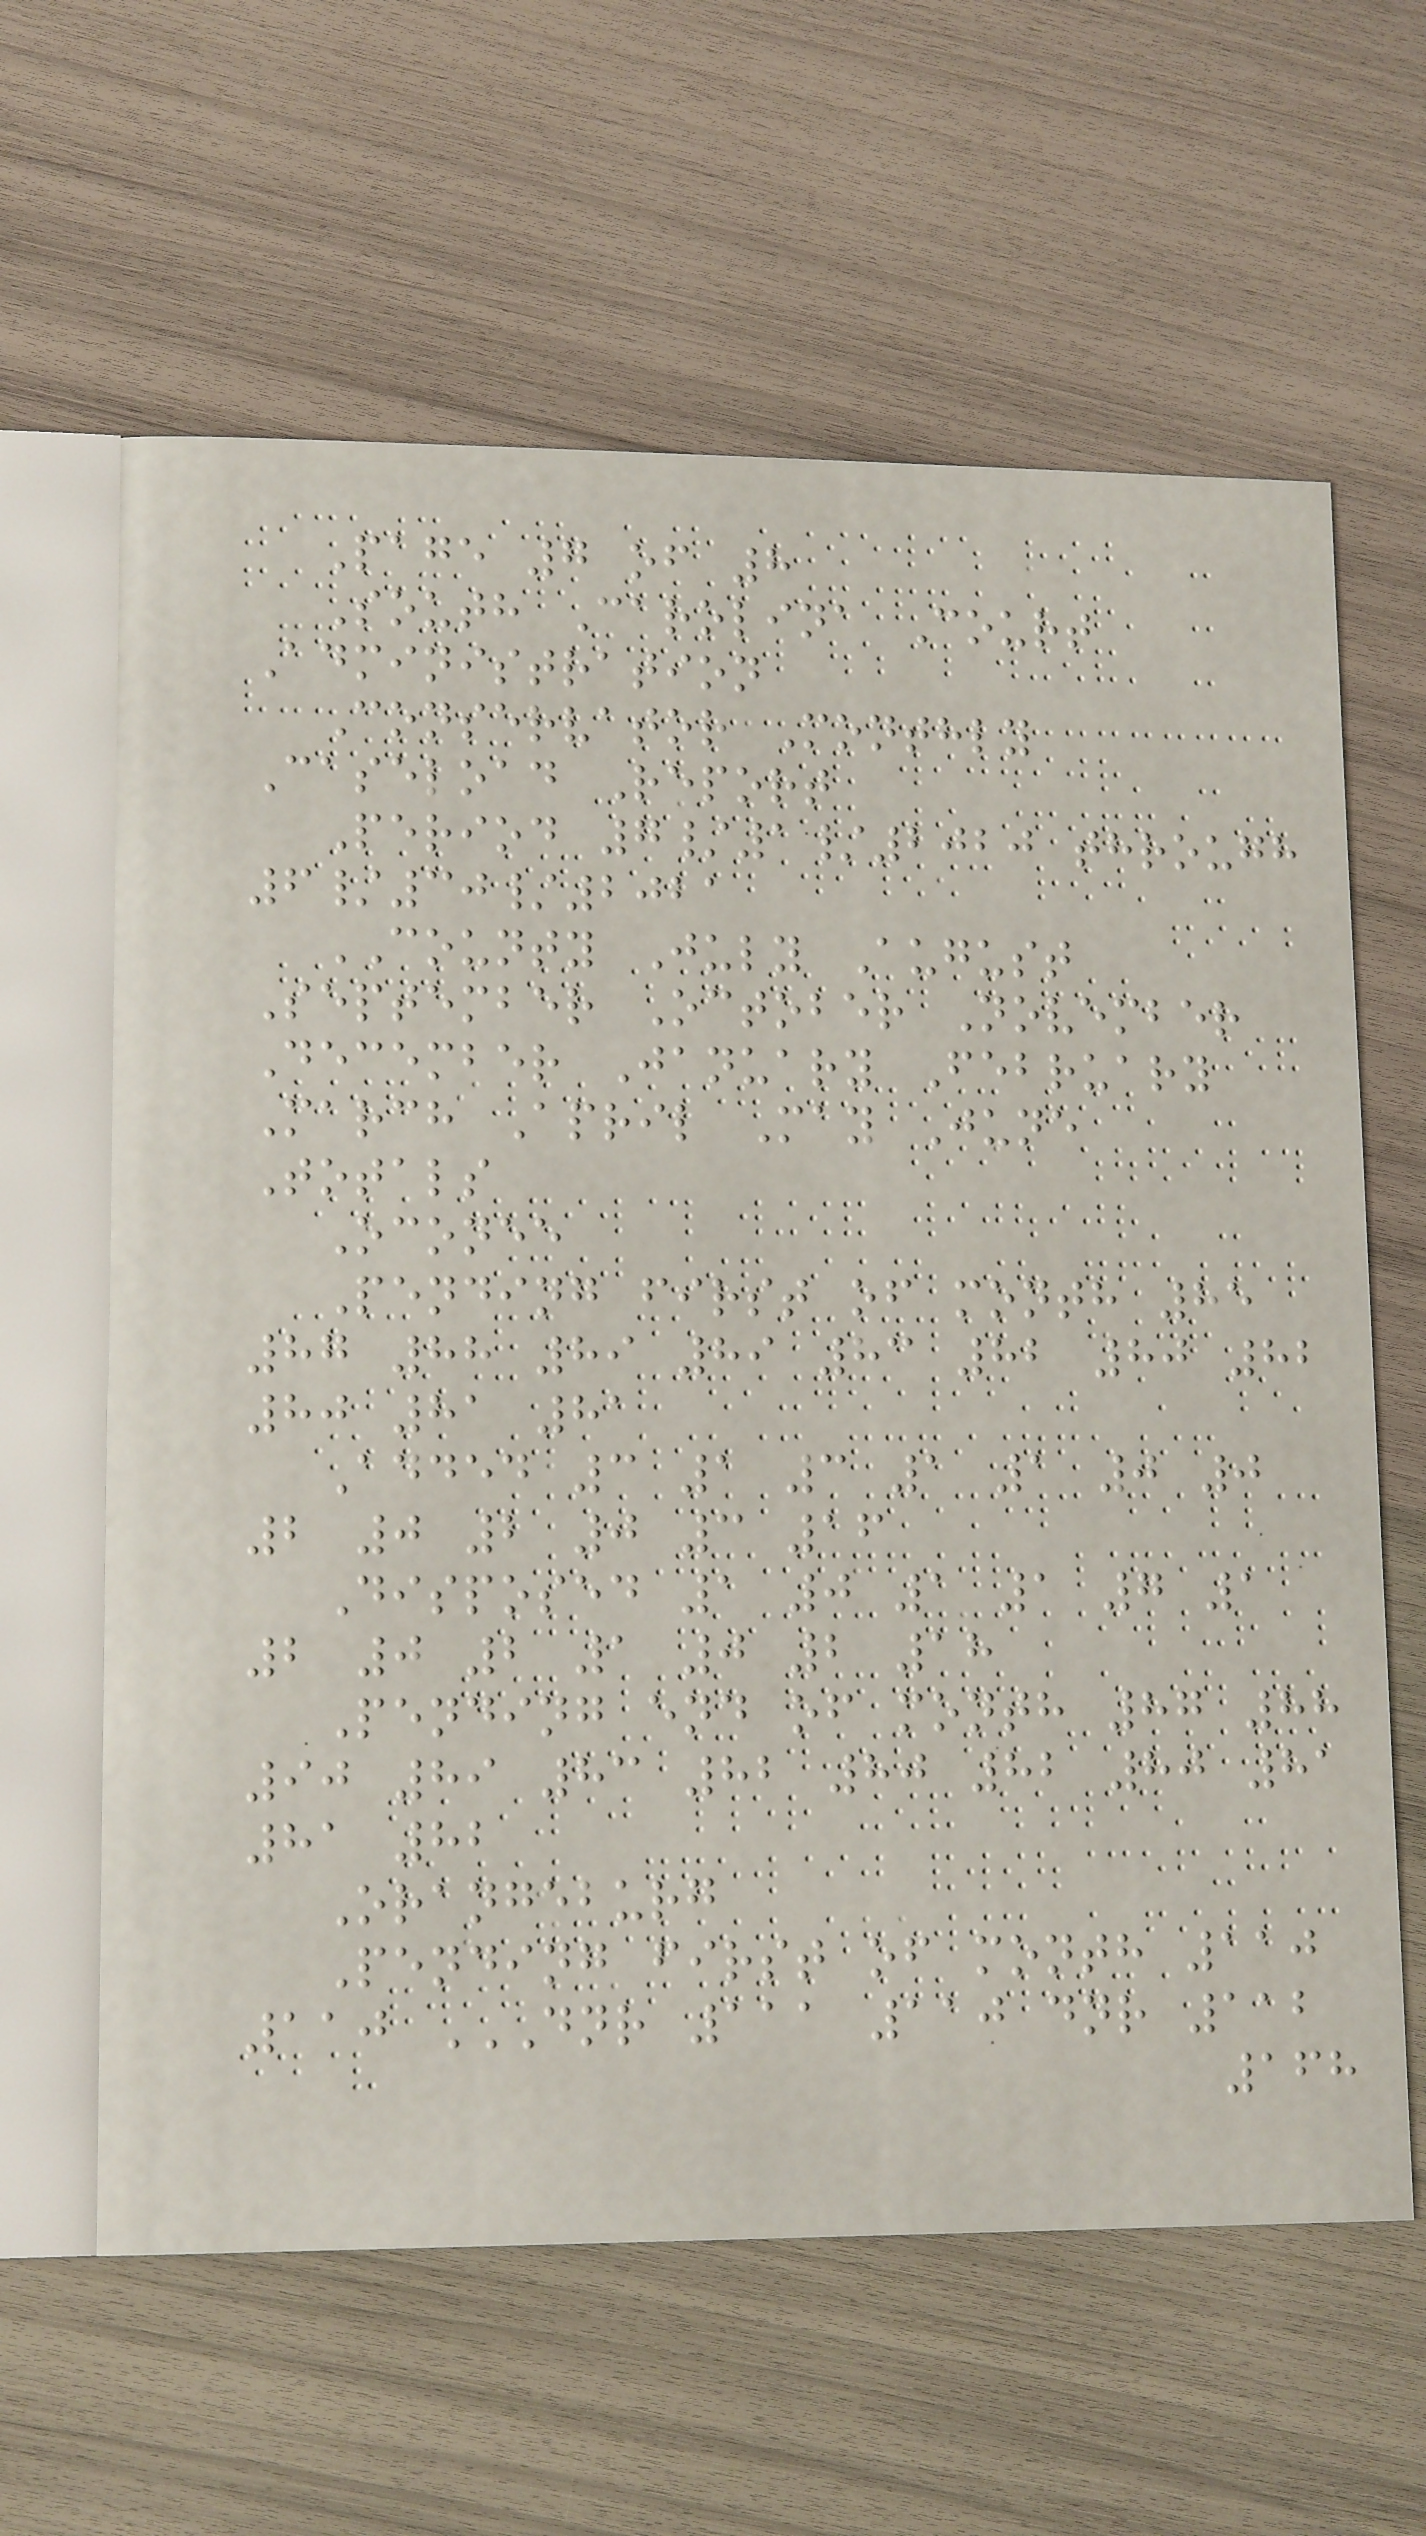Page 7 of 8
South Carolina Court
Administration
Conservator Monthly
Caseload Report
Period 7/1/2020 through
6/30/2021
COUNTY July August
September October November
December January February
March April May June
Totals
Oconee
Pending first of month 85
87 88 89 89 83 82 80 82
80 81 81
Added 3 1 3 1 1 0 0
2 0 2 0 3 16
Disposed 1 0 1 1 7 1
2 0 2 1 0 2 18
Pending end of month 87 88
90 89 83 82 80 82 80 81
81 82
Orangeburg
Pending first of month 110
110 DNR 111 110 DNR 112
168
